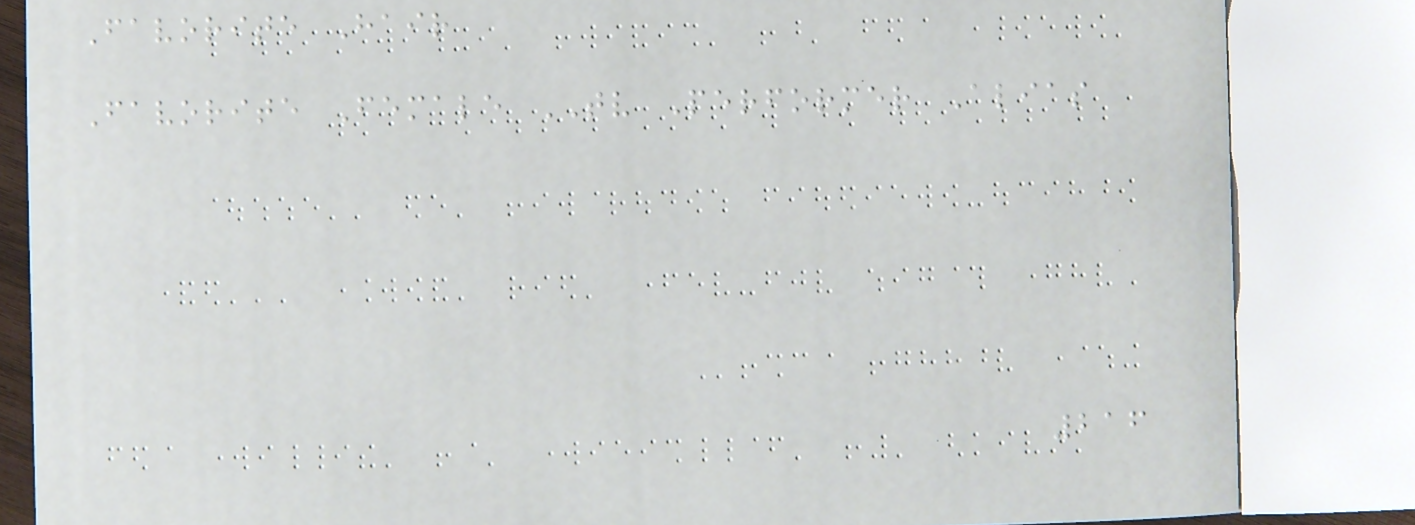Favorite Hair
Favorite Female TV Performer Alias
216
